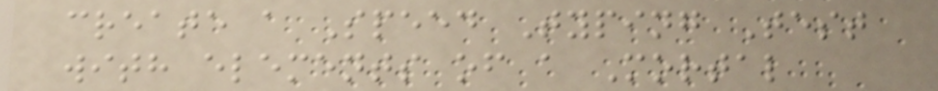create a Speed Typing Test
with elements of a Mortal
